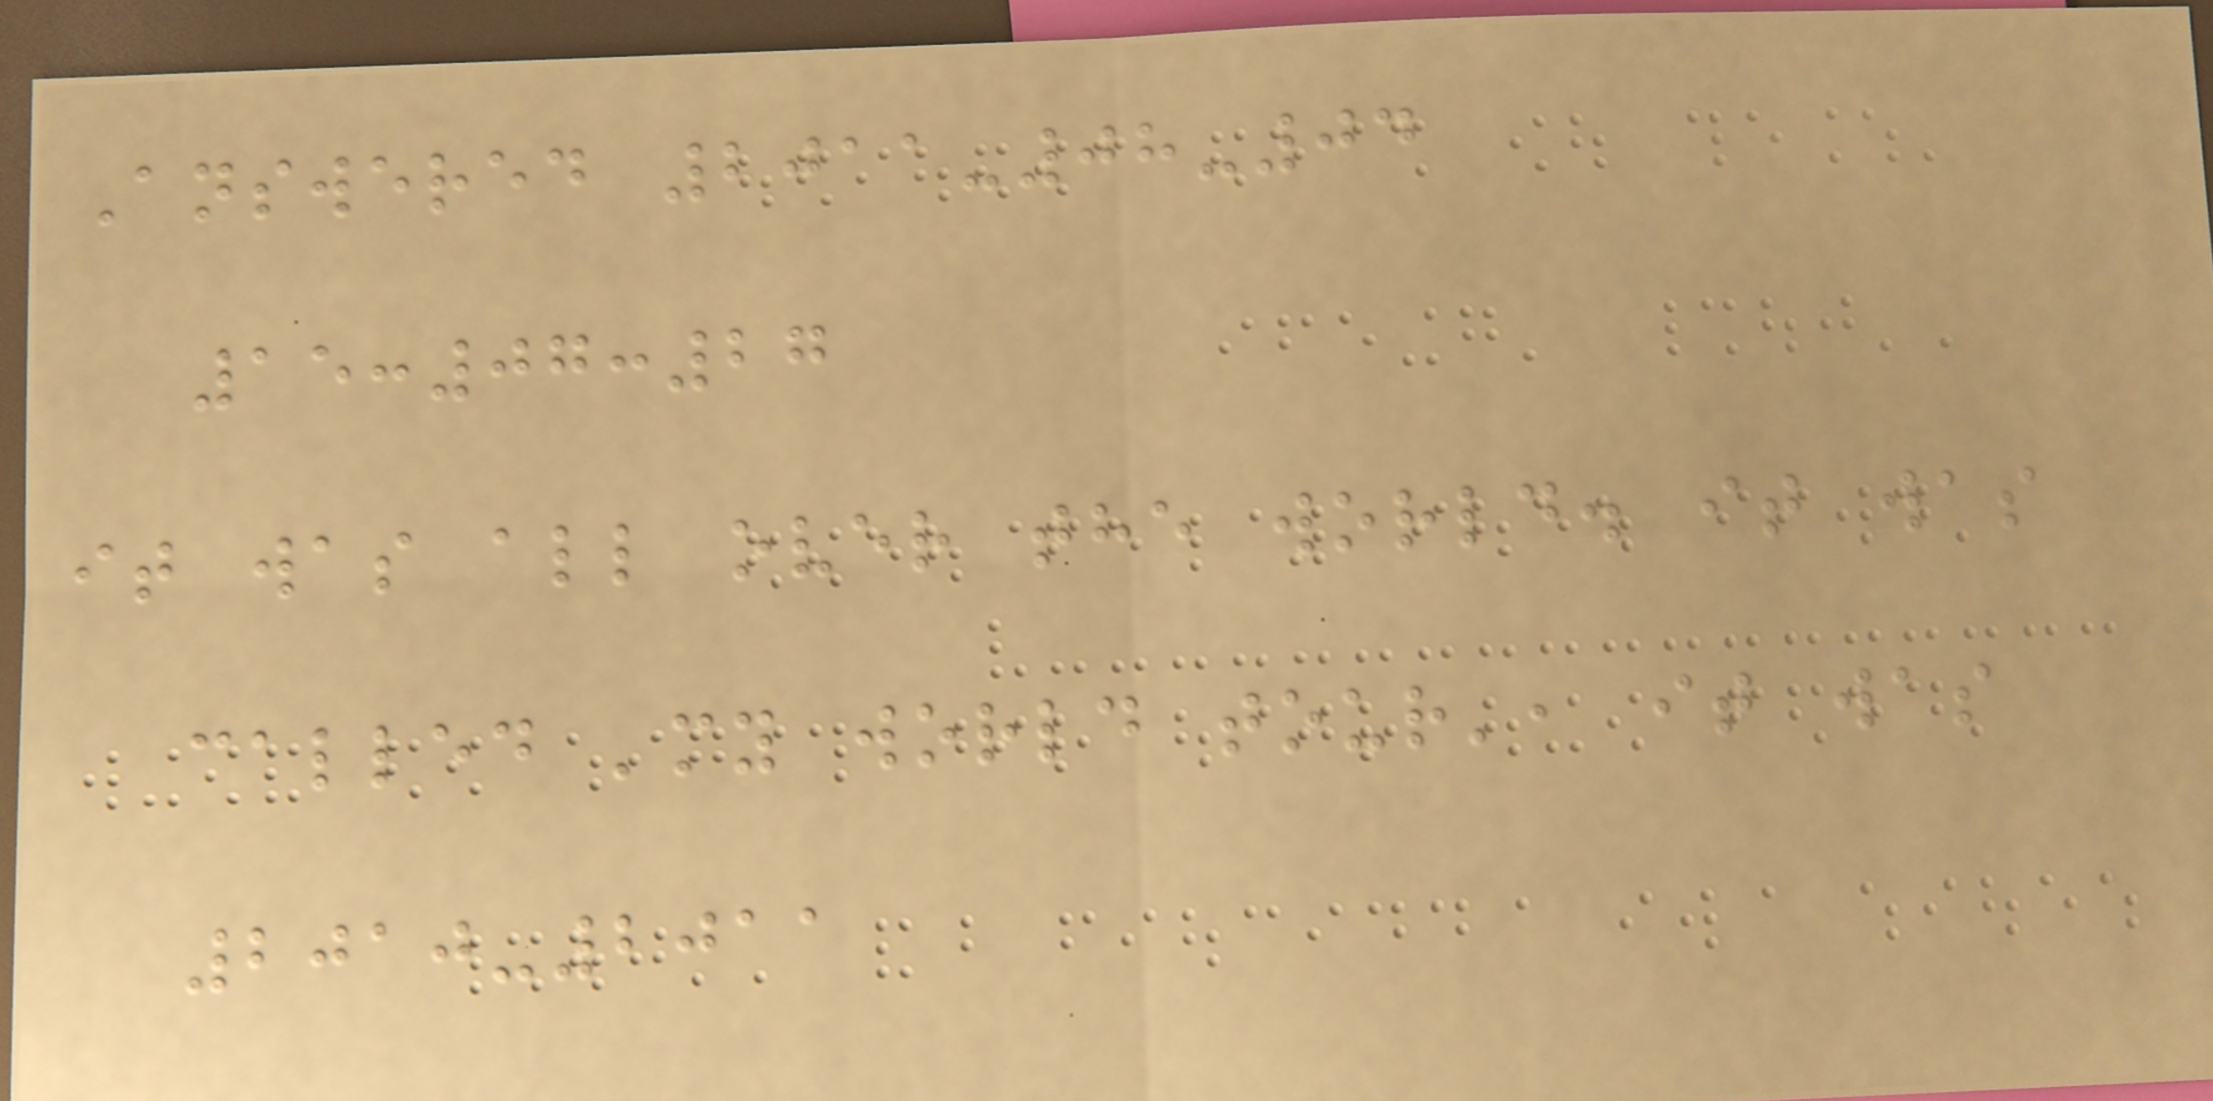Answered 2011-08-04
15:07:27
it was all over the world. it was
called 'my world tour', it was
2010-2011
